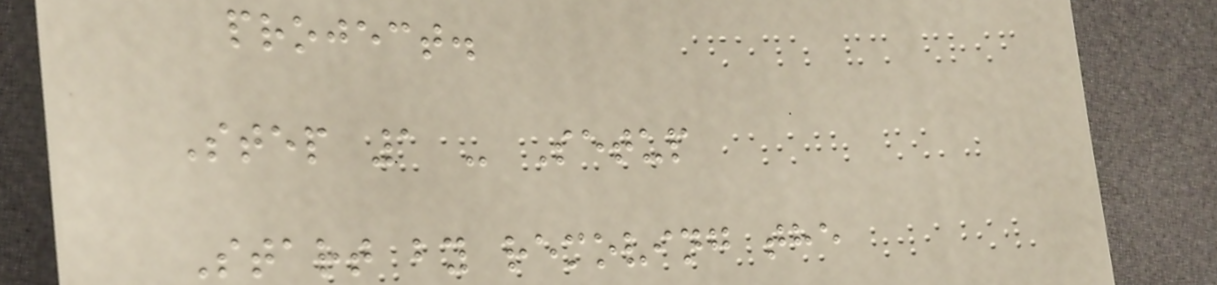project.
Step 1 - Setup
Start by removing the
